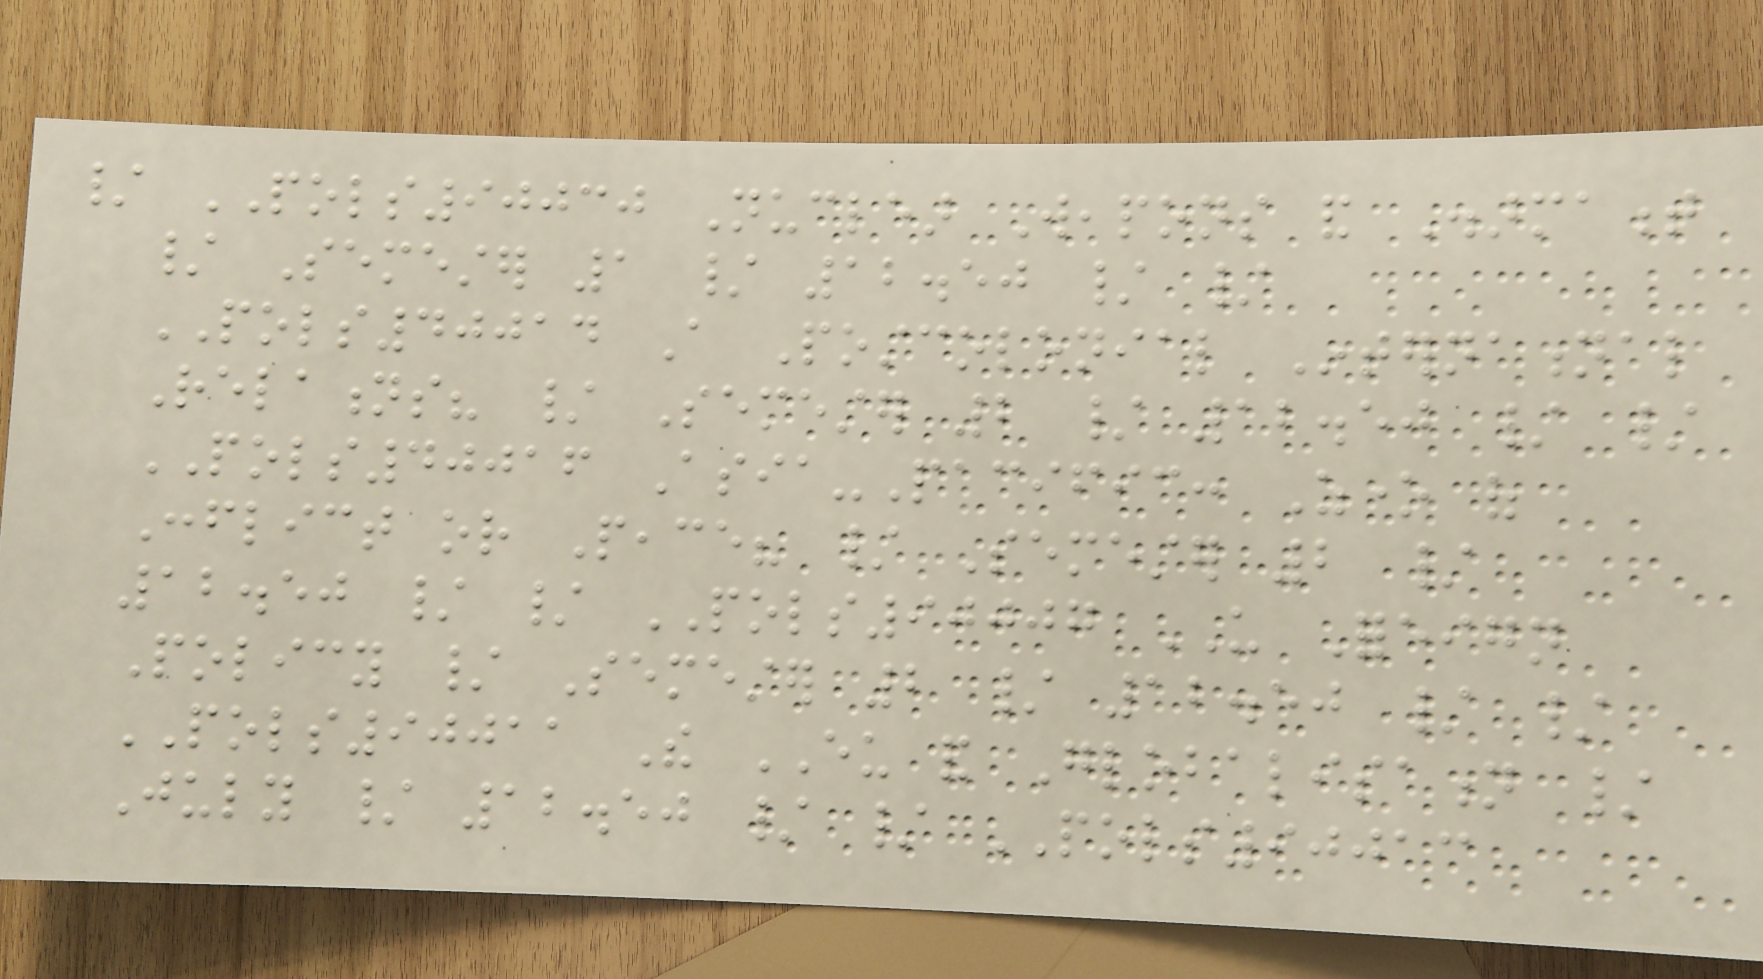/ POLS90030 Nuclear Weapons and Disarmament
/ Semester 1 / 12.50 / /
POLS40014 A Postcolonial International
Relations? / Semester 2 / 12.50 / /
POLS40016 Asia-Pacific: Zone of
Conflict or Peace? / Semester 2 /
12.50 / / POLS90007 US Foreign
Policy / Semester 2 / 12.50 / /
POLS90011 The EU and Globalisation /
July / 12.50 / / POLS90013
